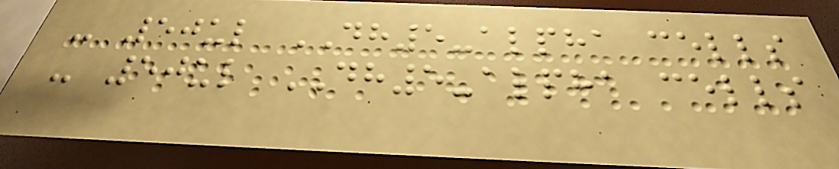- 50ul DH5-alpha cells
- 50ul DH5-alpha cells
